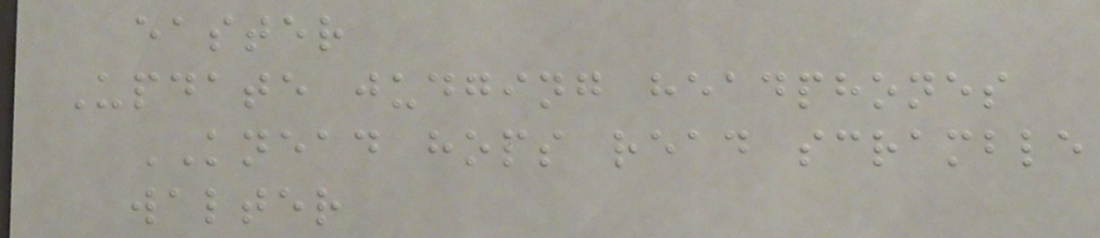easter
Update judging headphones
KNEAD hops read scramble
walter
